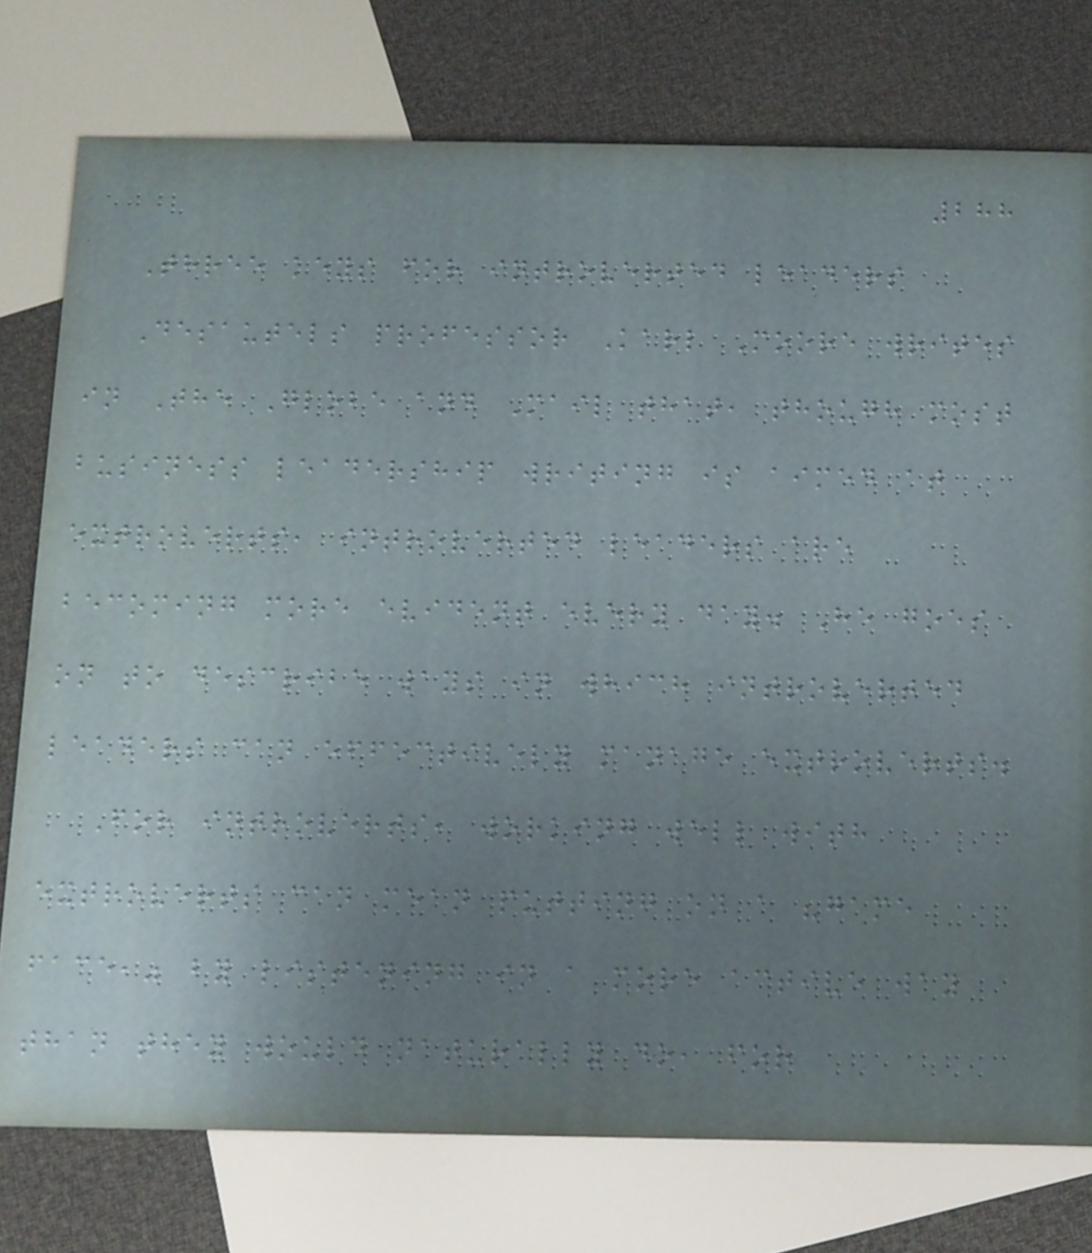288
Three keys for introverted leaders
Desautels professor Karl Moore writes
in The Globe and Mail that, though most
business leadership writing is aimed at
extroverts, introverted leaders are
becoming more evident every day. He goes
on to describe ways in which introverted
leaders can effectively manage extroverts.
For introverts, working well with
extroverts can mean putting on a "game
face," by listening in a more active way
than they would naturally do, for
